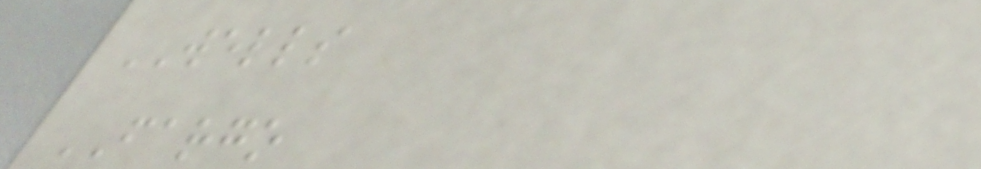WELLS
FARGO
